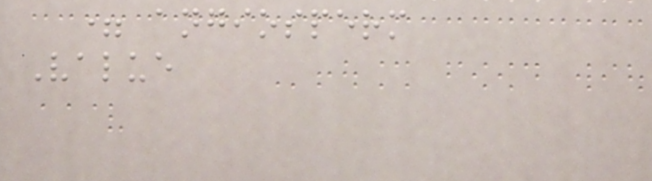= angiosperm
Value
